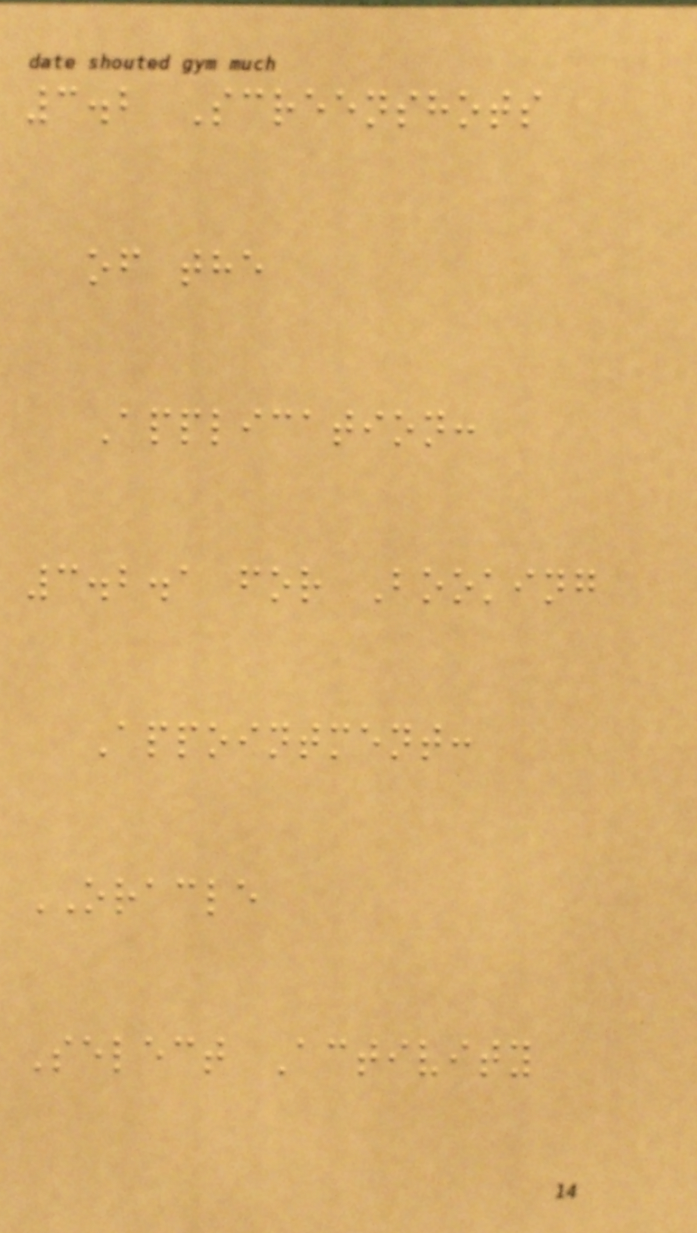3.2 Screenshots
of the
Application:
3.2.1 for Booking
Appointment:
ORACLE
Select Activity
